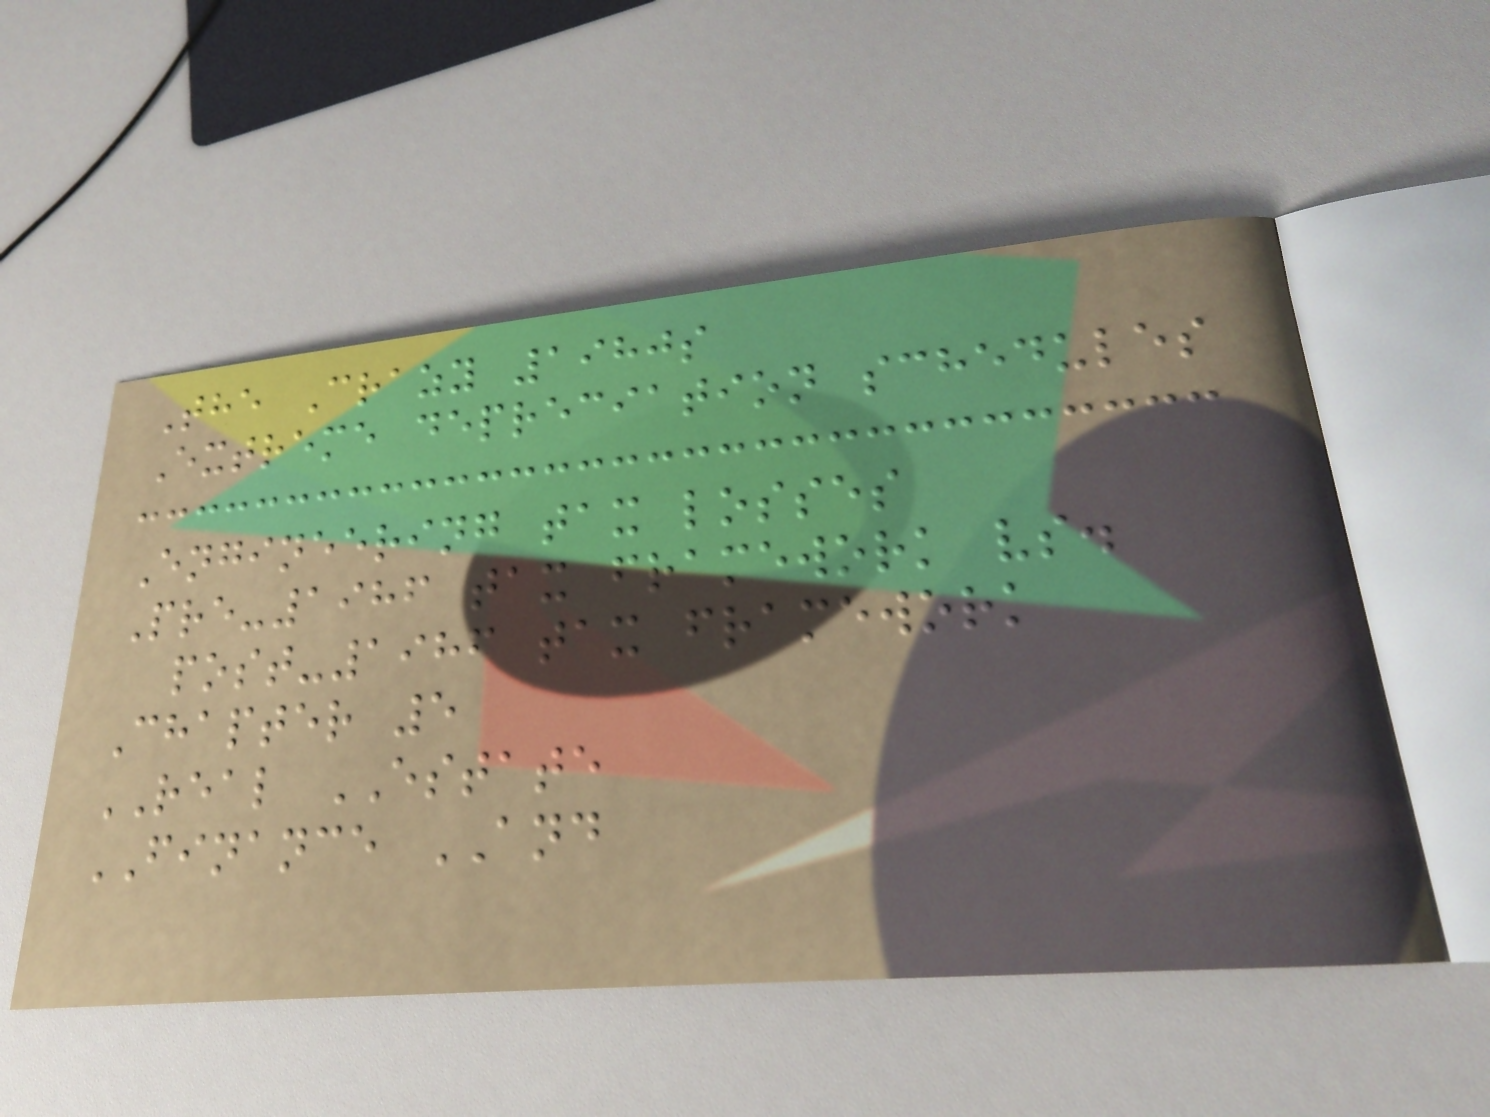The Crazy 1980s
Extreme depreciation schedules
Engineering tax losses
Pre-1986 tax framework vs.
post-1986 tax framework
Chapter 5
REAL ESTATE
FINANCE AND
